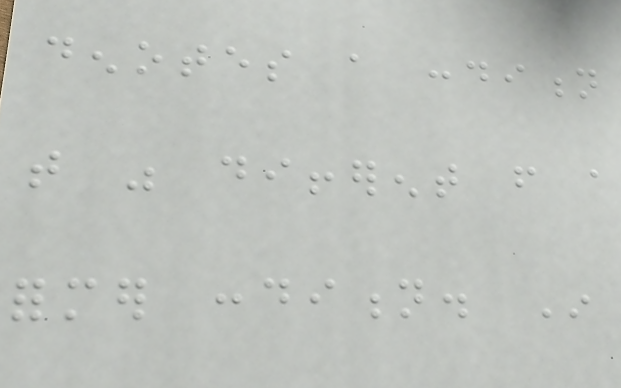denotes a condition
that was different from a
former condition. In
